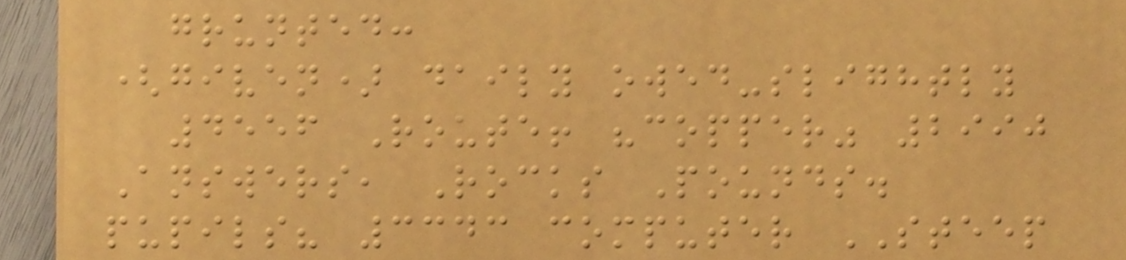grunted:
(given) daily owed-slightly
4556 Route! "copper" 2990
Answers, Rocks Pounds.
pupils? 3343 computer STEEP
